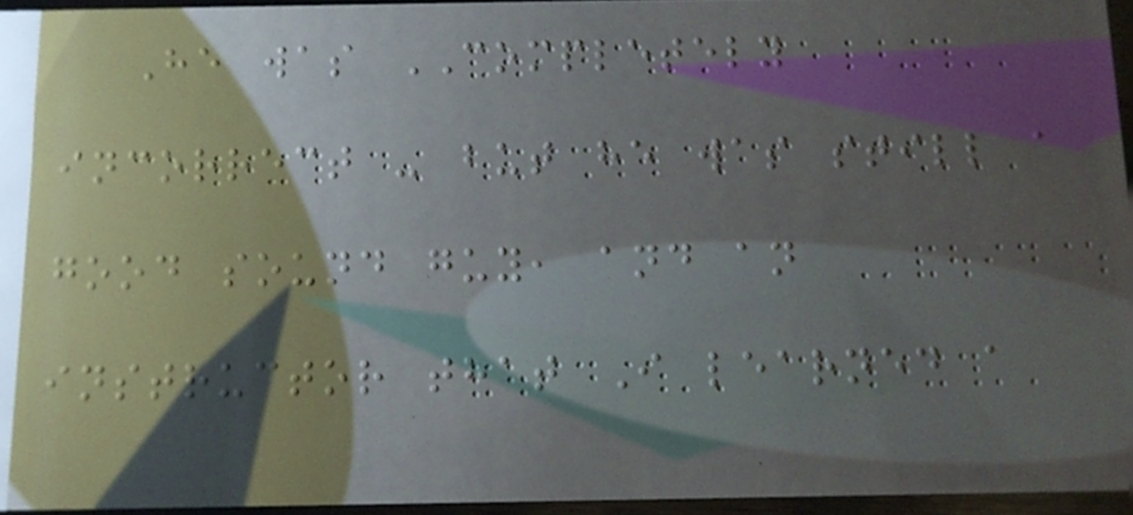He was COMPLETELY
incorrect - but he was still a
good sound guy, and an
instructor that I learned a
